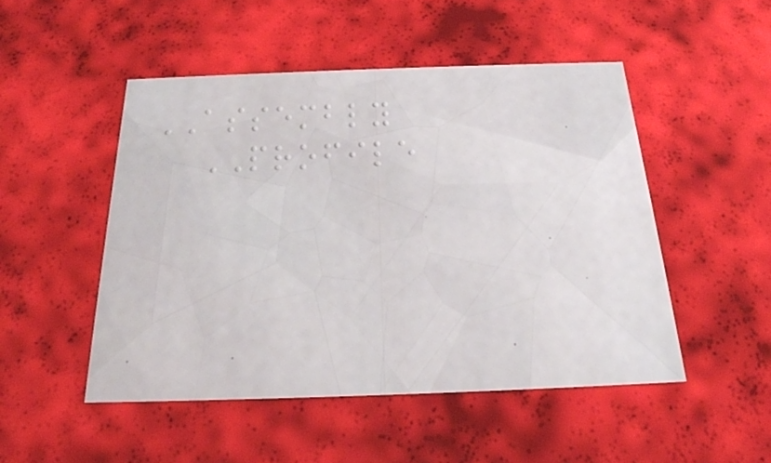ASSEMBLY
PROFILE
